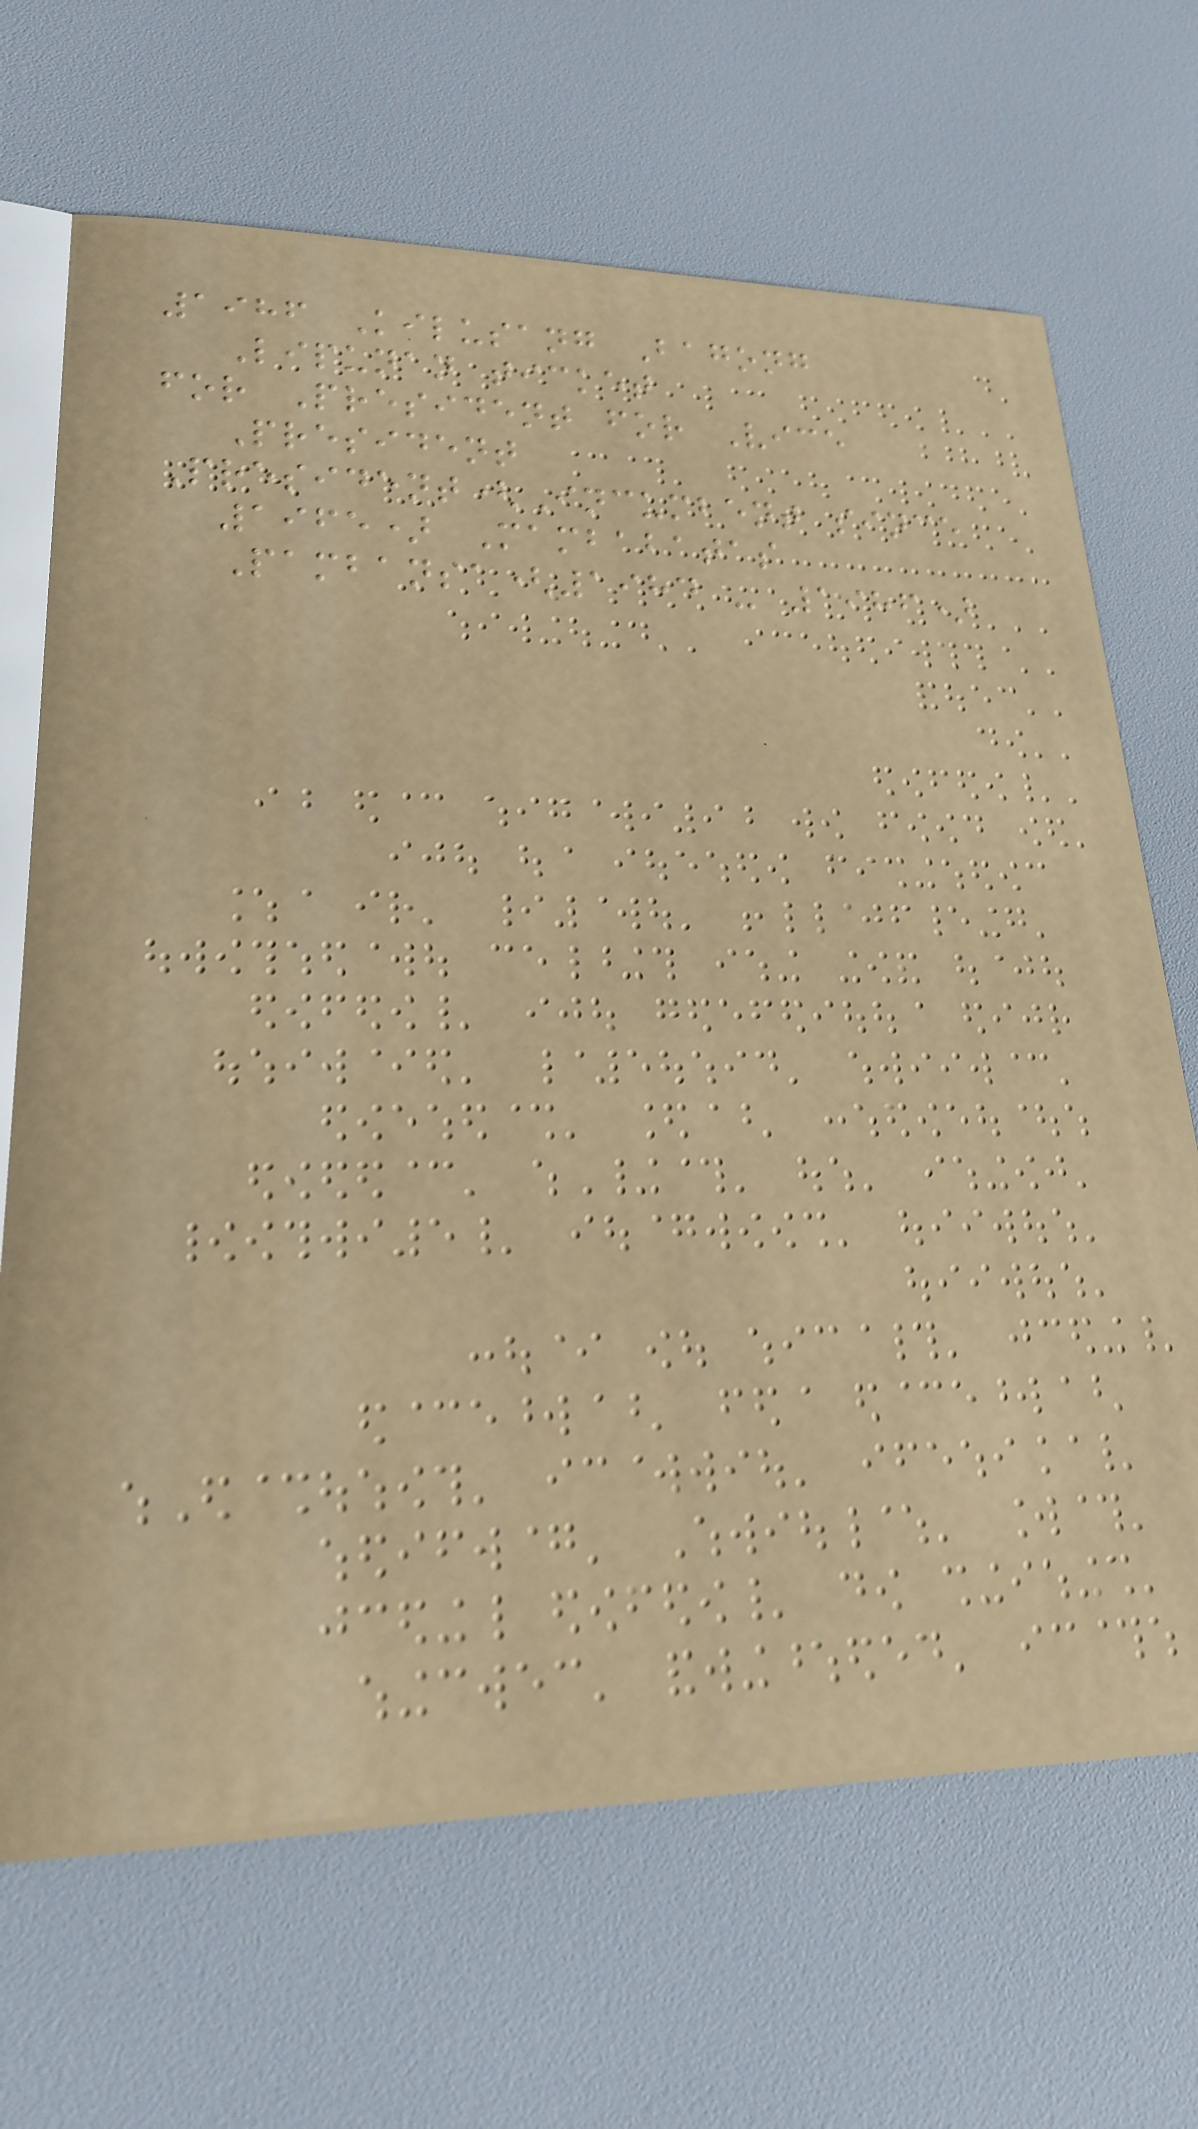1986 Kilusang Bagong
Lipunan ticket
for President for Vice
President
President(Incumbent since
1965) Mambabatas
Pambansa(1984 - 1986)
